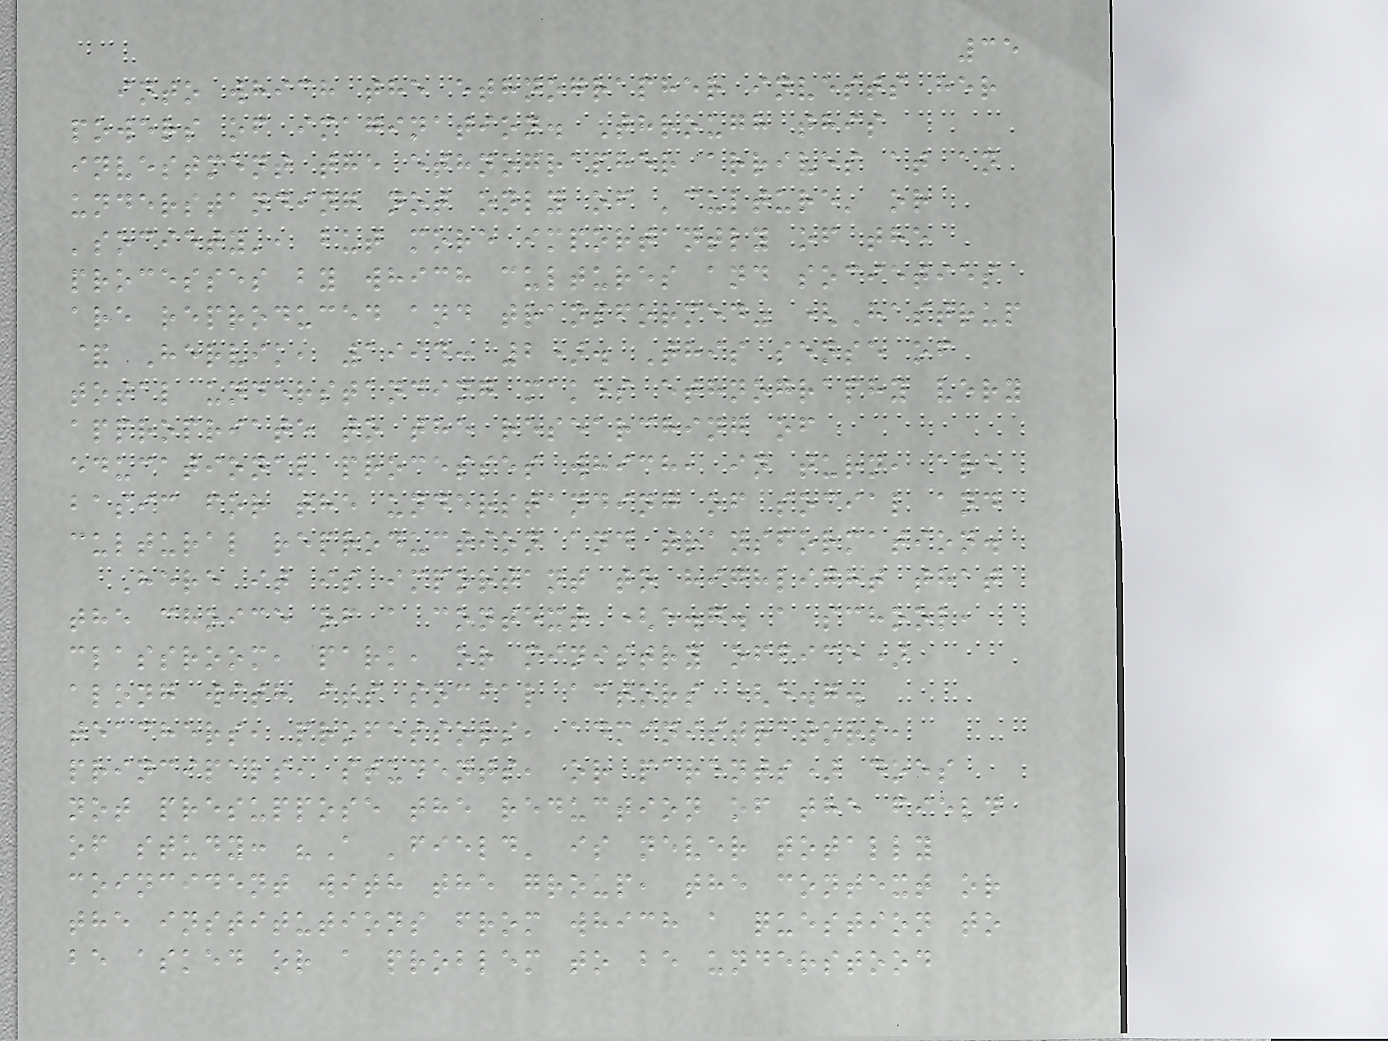35
into which the ethnographer invests her
powers of imagination. Through this
investment the ethnographer arrives at an
understanding not only of 'culture' or
'society', but more importantly of the
processes by which cultures and societies
are reproduced and transformed" (Hastrup
& Hervik, 1994: 2). This sense of
total understanding makes ethnography very
appropriate to the researching of
educational processes which, in turn, are
basic for the understanding of social and
cultural reproduction and transformation.
Here it is important to highlight that
the choice of a context (e.g. a school,
classroom, park, or ministry office)
along with its social actors (e.g.
teachers, professors, administrators,
principals, students, or parents) does
not presuppose the reduction of the field
of study: "A 'field' is never totally
coincident with the group, the context or
the institutions from which a question to
be asked or a problem to be understood
